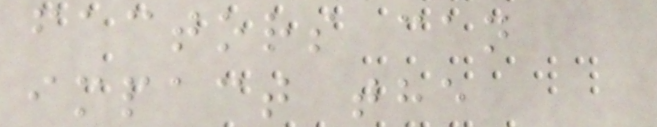factors can
impact the
